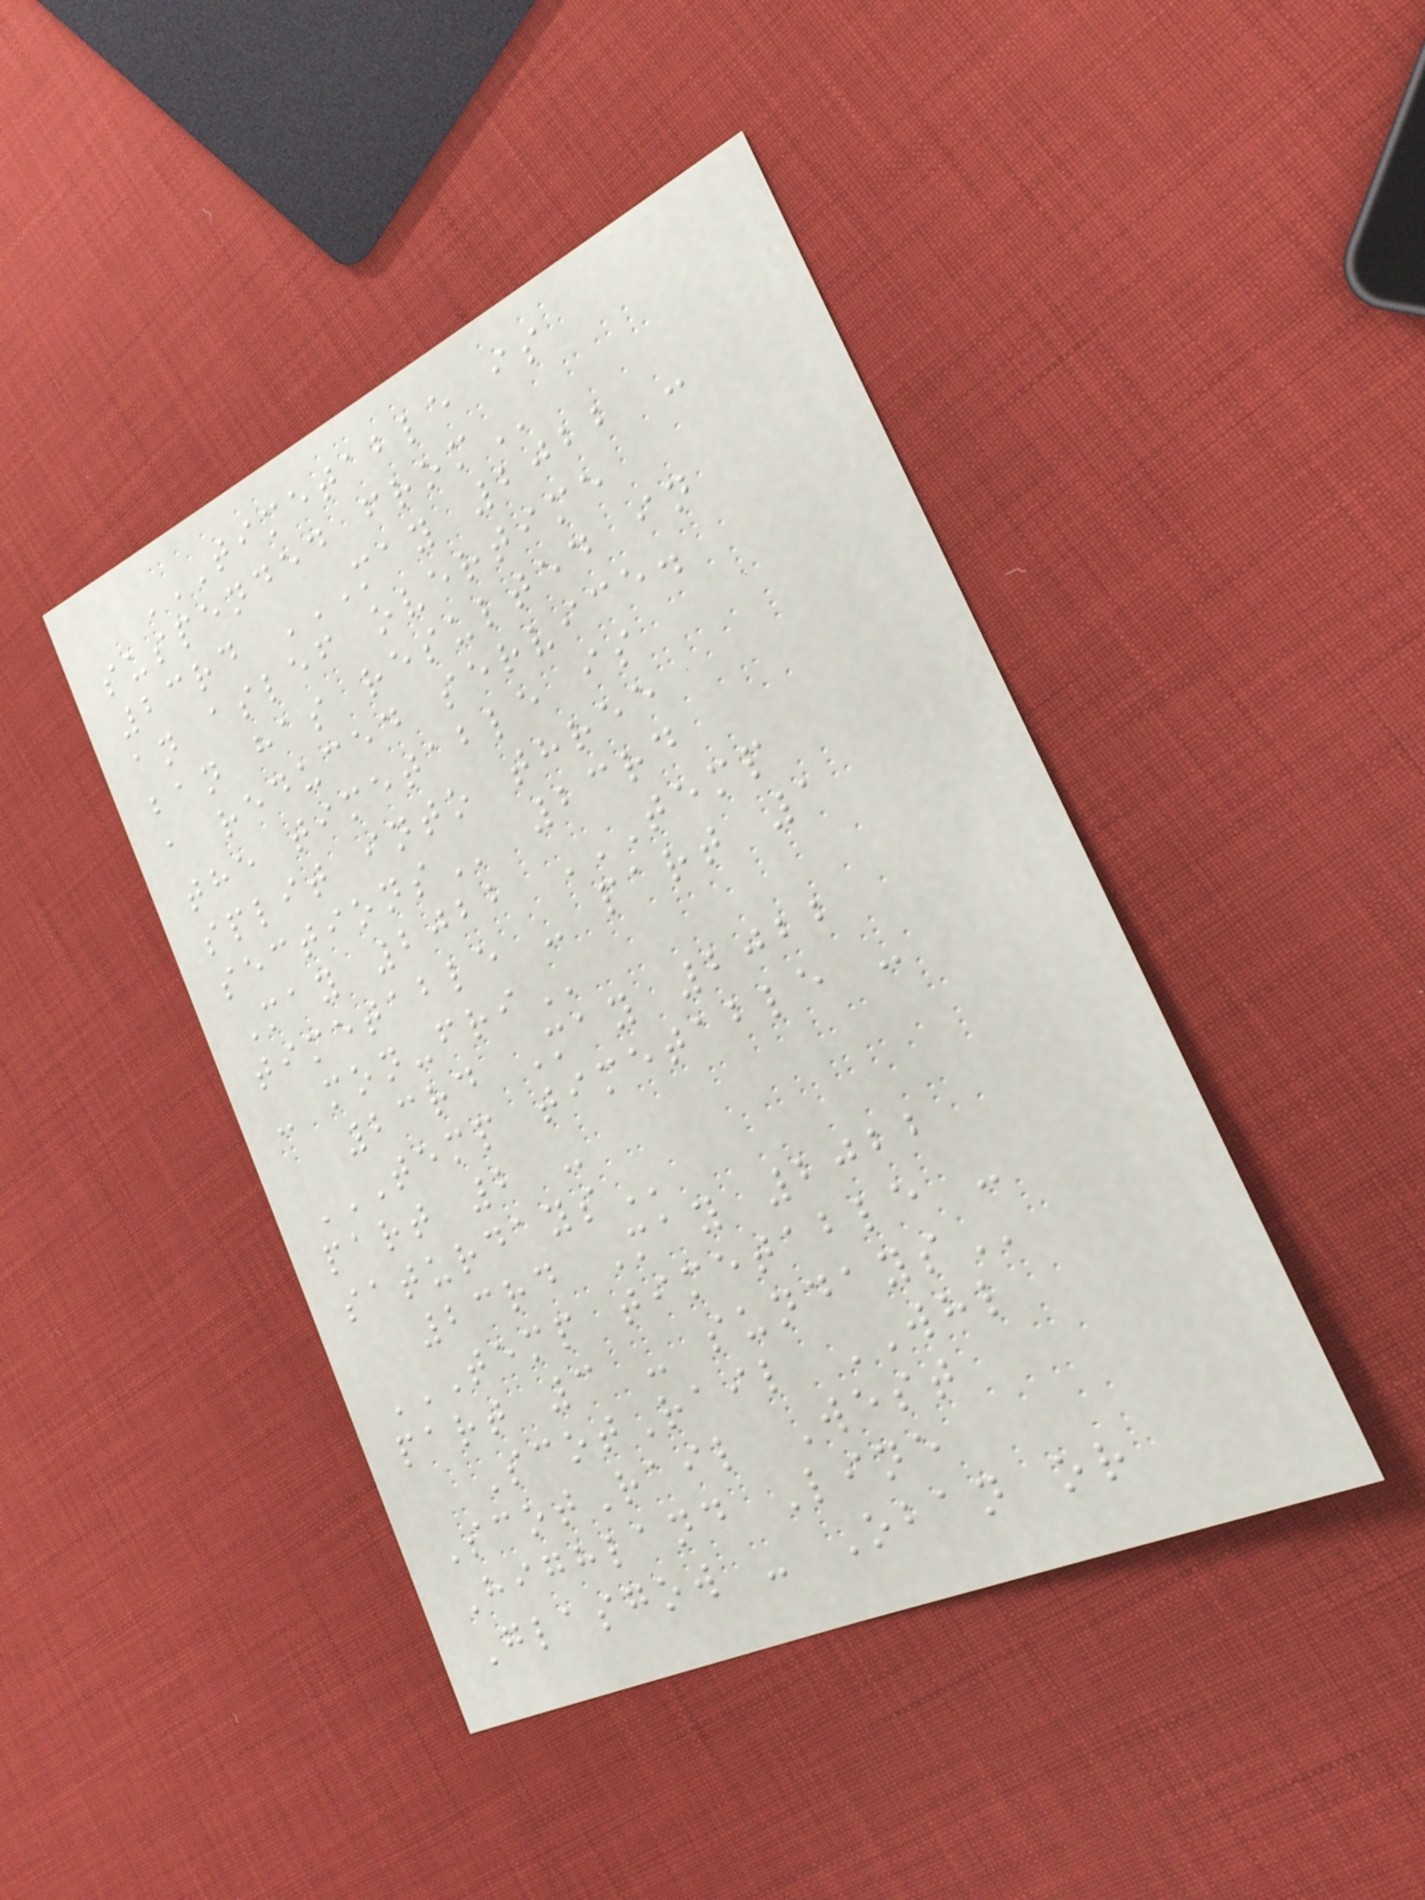TIMETABLE IS
SUSPENDED FROM
23rd MAY 2022 -
AN ASLEF OVERTIME
BAN HAS RESULTED IN
A REDUCED SERVICE.
THE TIMETABLE IS
SPLIT INTO THREE
SECTIONS 23rd
May 2022 TEMP
TIMETABLE - PART 1
- MON-FRI
23rd May 2022
TEMP TIMETABLE -
PART 2 -
SATURDAYS
23rd May 2022
TEMP TIMETABLE -
PART 3 - SUNDAYS
ScotRail WHL
ScotRail West
Highland Line
Glasgow - Oban or
